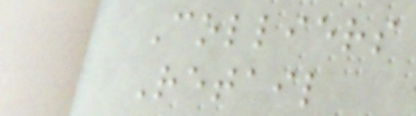Colliers
Retail
